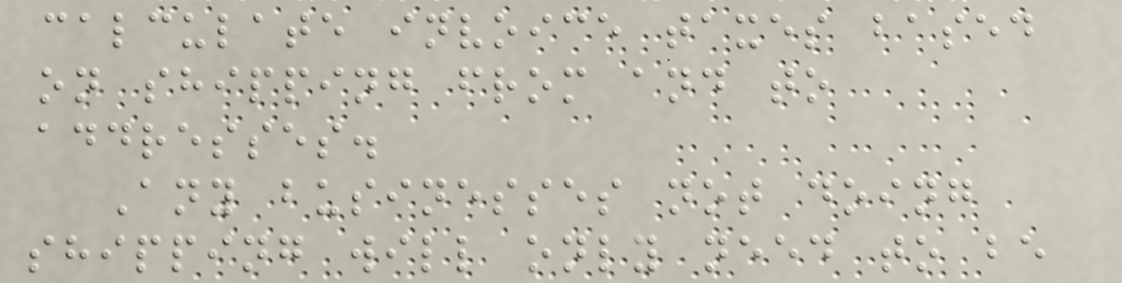calculate invoice taxes based
on shipping from and to
addresses.
Any businesses not doing
shipping will only need to be
